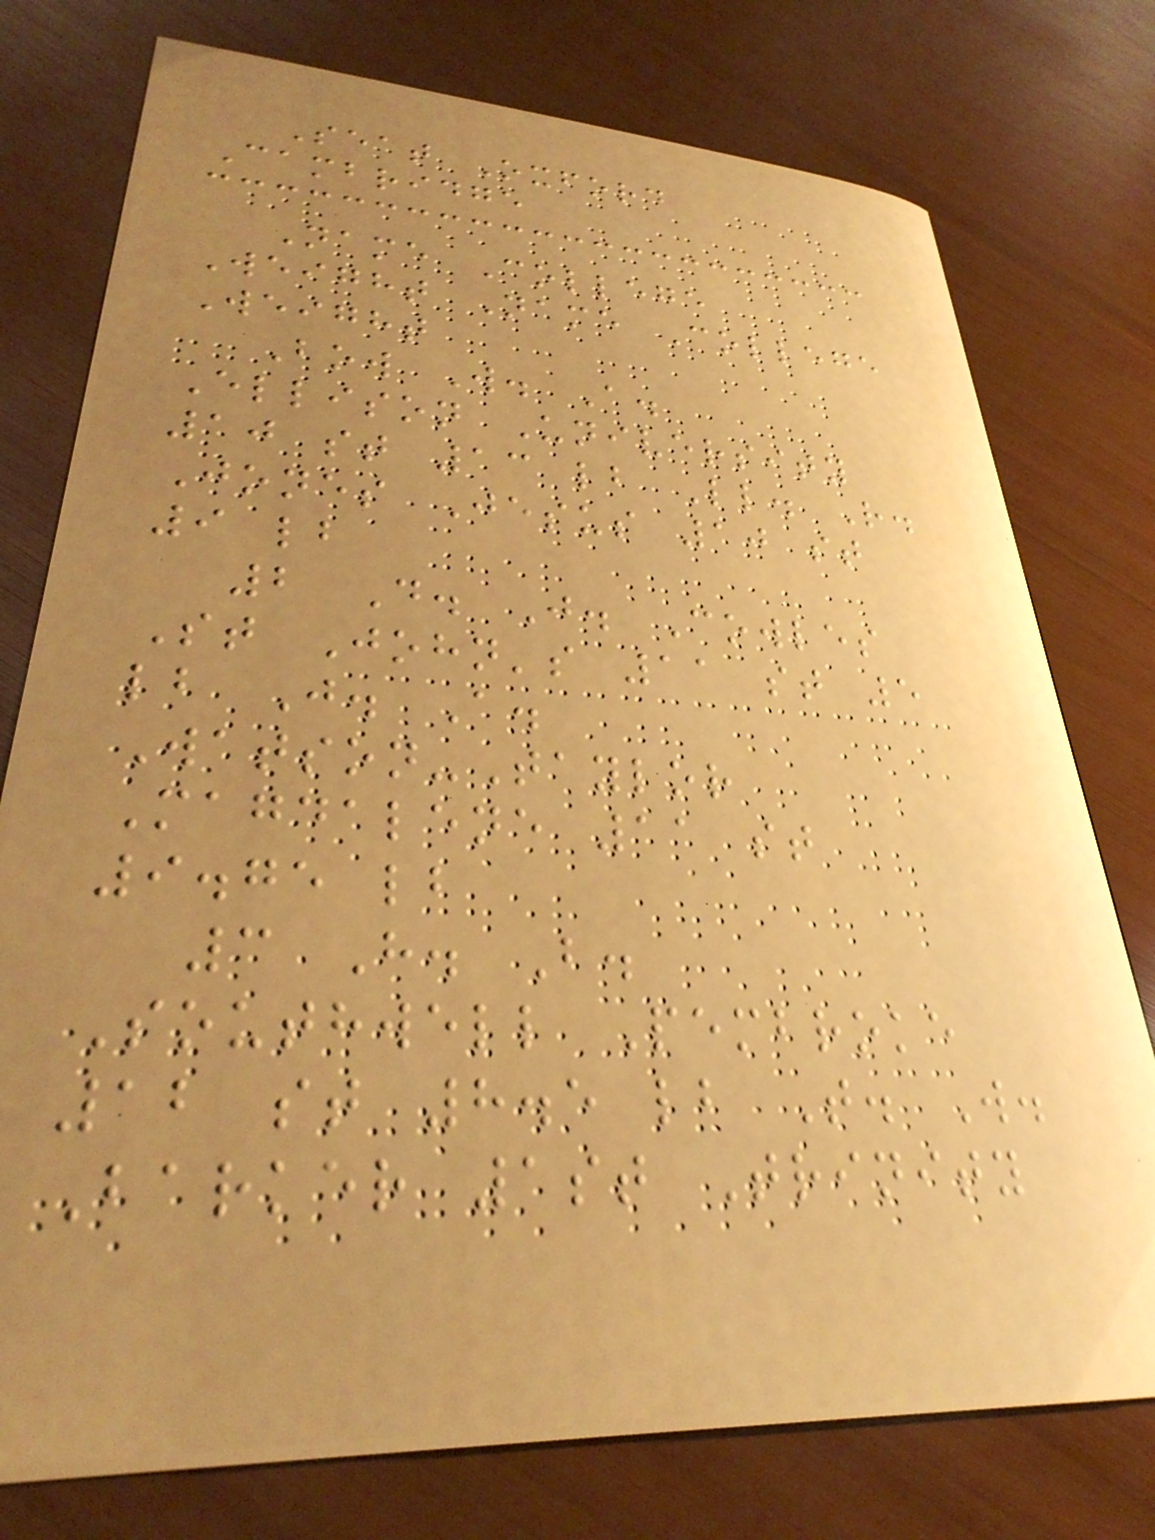Seat Oxford
Cambridge
Name College
Weight Name College
Weight
Bow W. A.
Ellison University
10 st 13 lb Ll. R.
Jones Jesus 10 st
9 lb
2 D. J. Cowles
St John's 11 st 5
lb J. A.
Watson-Taylor
Magdalene 11 st
9.75 lb
3 H. B.
Southwell Pembroke
12 st 8.5 lb T. W.
Barker 1st Trinity
